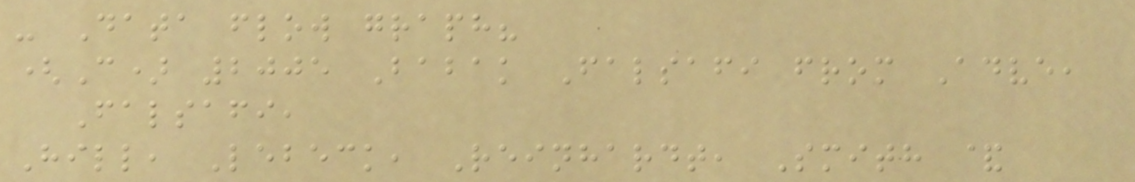- Data flow graph?
(C) 2005 Babak Falsafi from Adve,
Falsafi,
Hill, Lebeck, Reinhardt, Smith &
